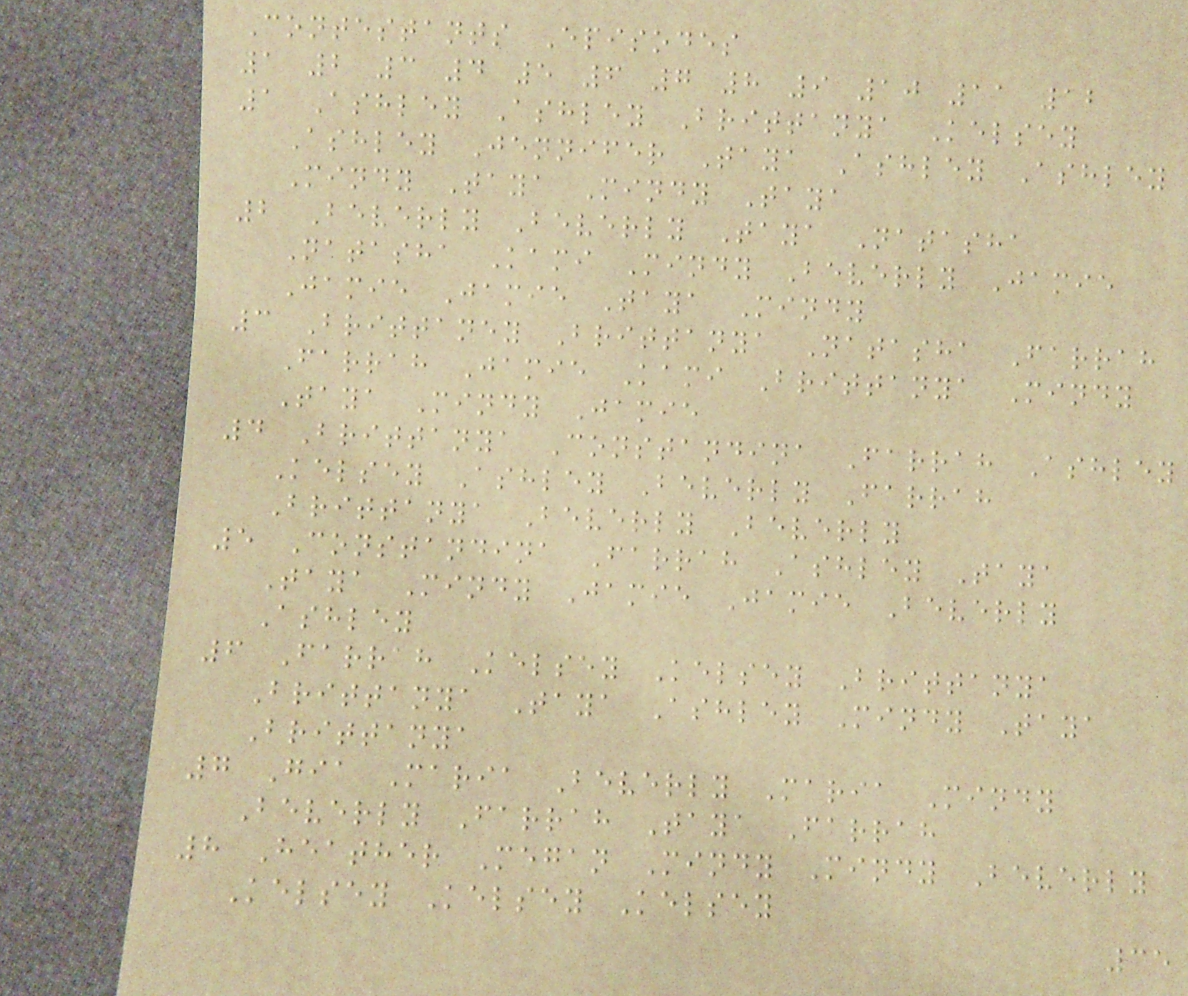Contestants Episodes
1 2 3 4 5 6 7 8 9 10 11 12
1 Ashley Ashley Brittanya Kelsey
Ashley Jennifer Taya Ashley Ashley
Mindy Taya Mindy Taya
2 Beverly Beverly Taya Natasha
Natasha Kami Mindy Beverly Jamie
Jamie Jamie Taya Mindy
3 Brittaney Brittanya Natasha Farrah
Farrah Jamie Kami Brittanya Mindy
Taya Mindy Jamie
4 Brittanya Constandina Farrah Ashley
Kelsey Ashley Beverly Farrah
Brittanya Beverly Beverly
5 Constandina Farrah Ashley Taya
Taya Mindy Jamie Jamie Beverly
Ashley
6 Farrah Kelsey Kelsey Brittanya
Brittanya Taya Ashley Mindy Taya
Brittanya
7 Gia Maria Beverly Maria Mindy
Beverly Farrah Taya Farrah
8 Heather Megan Mindy Mindy Beverly
Kelsey Kelsey Kelsey
35
